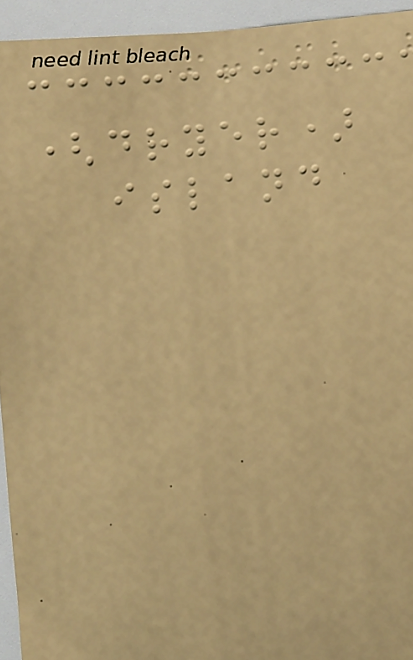(dryer)
island
